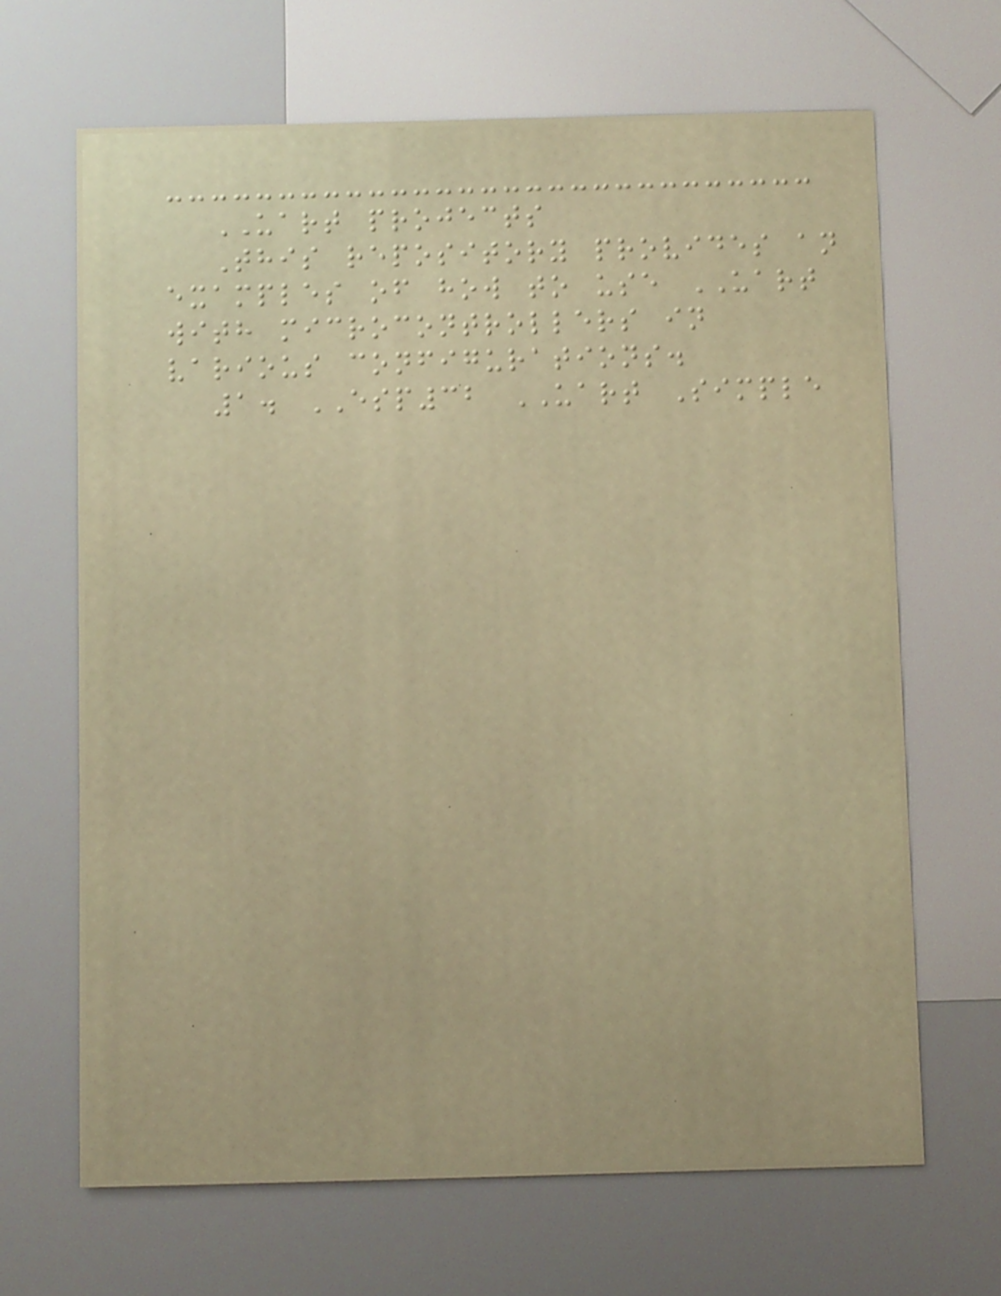UART projects
This repository provides an
examples of how to use UART
with microcontrollers in
various configurations.
1. ESP32 UART Simple
